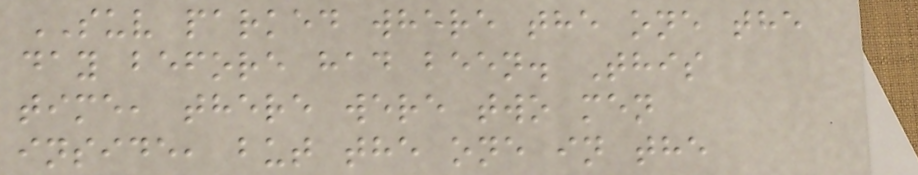SUV parked where the one the
day before had been. This
time, there were two men
inside, but the one in the
